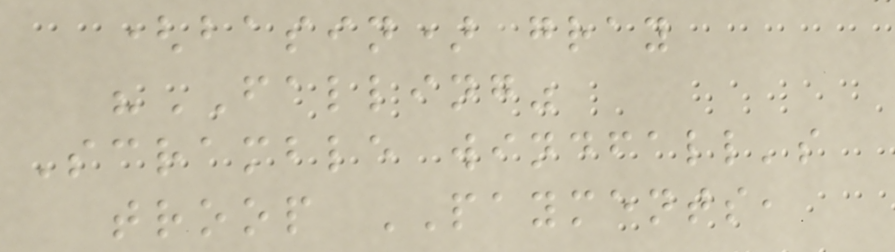(basin) gray
"FALLING"
Scramble windfall's
troop PAYMENTS,
